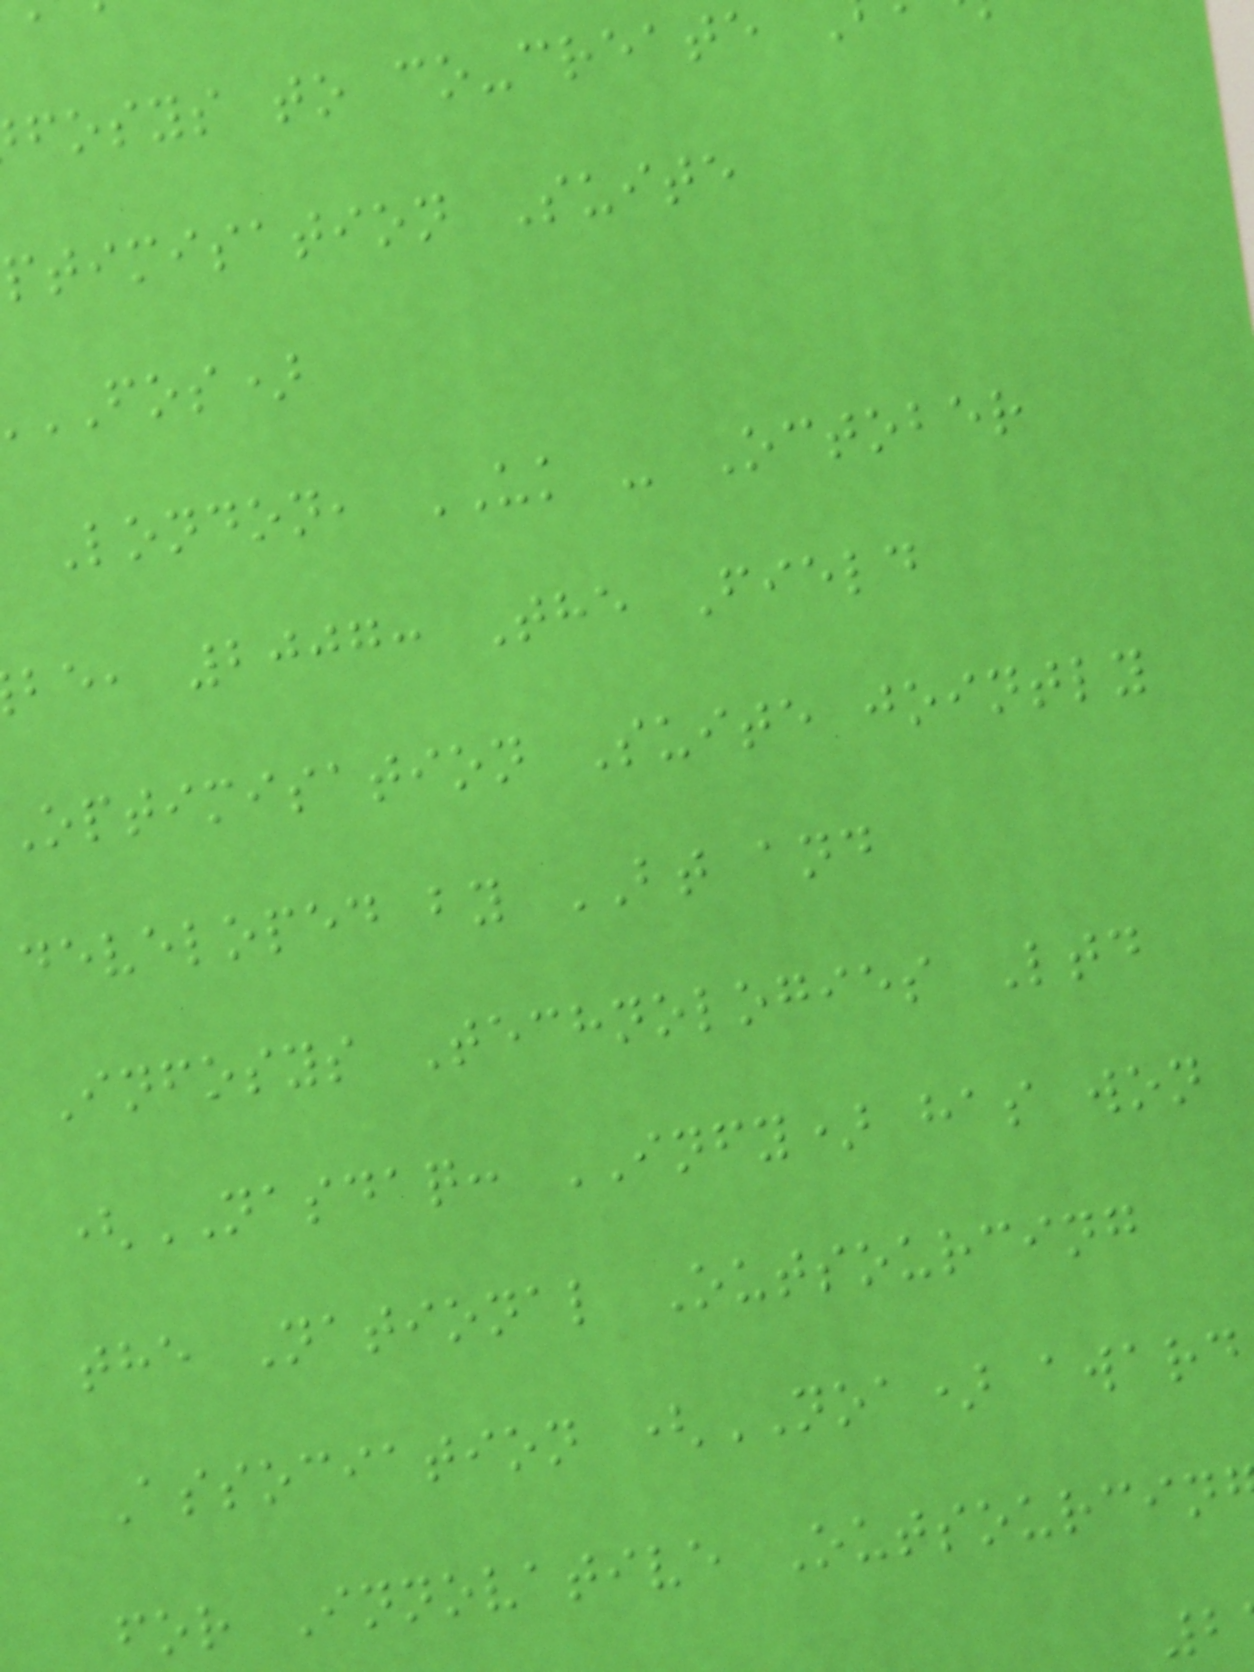fosys to co-create
ptimisation Suite
FOS)
London, UK - October
be, 2007: The Field
optimisation Suite jointly
developed by BT and
Infosys Technologies Ltd
(NASDAQ: INFY) has won
the National Outsourcing
Association (NOA) award
for Innovative Outsourcin
